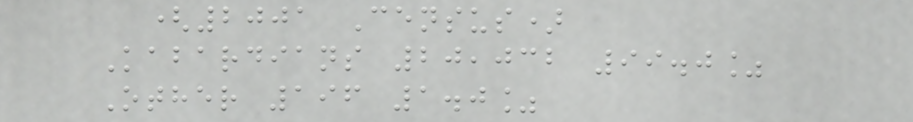(2001 Census)
Kabardians 20,032 99.0%
Other 196 1.0%
